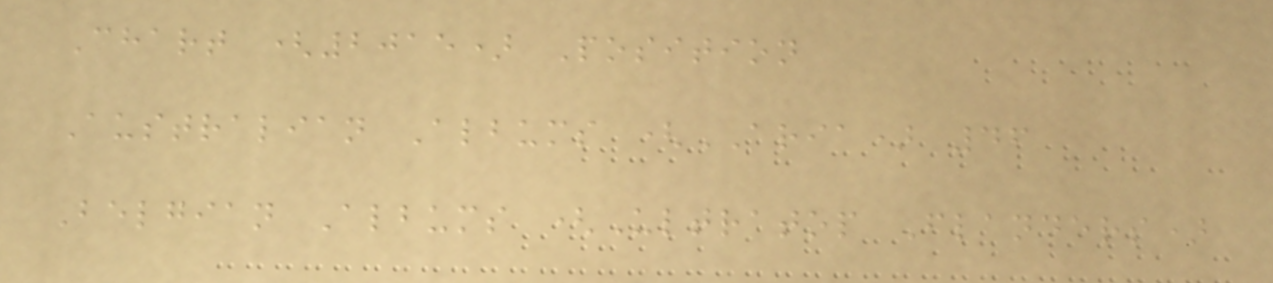Chart (2015) Position
Australian Albums (ARIA) 46
Belgian Albums (Ultratop Flanders)
